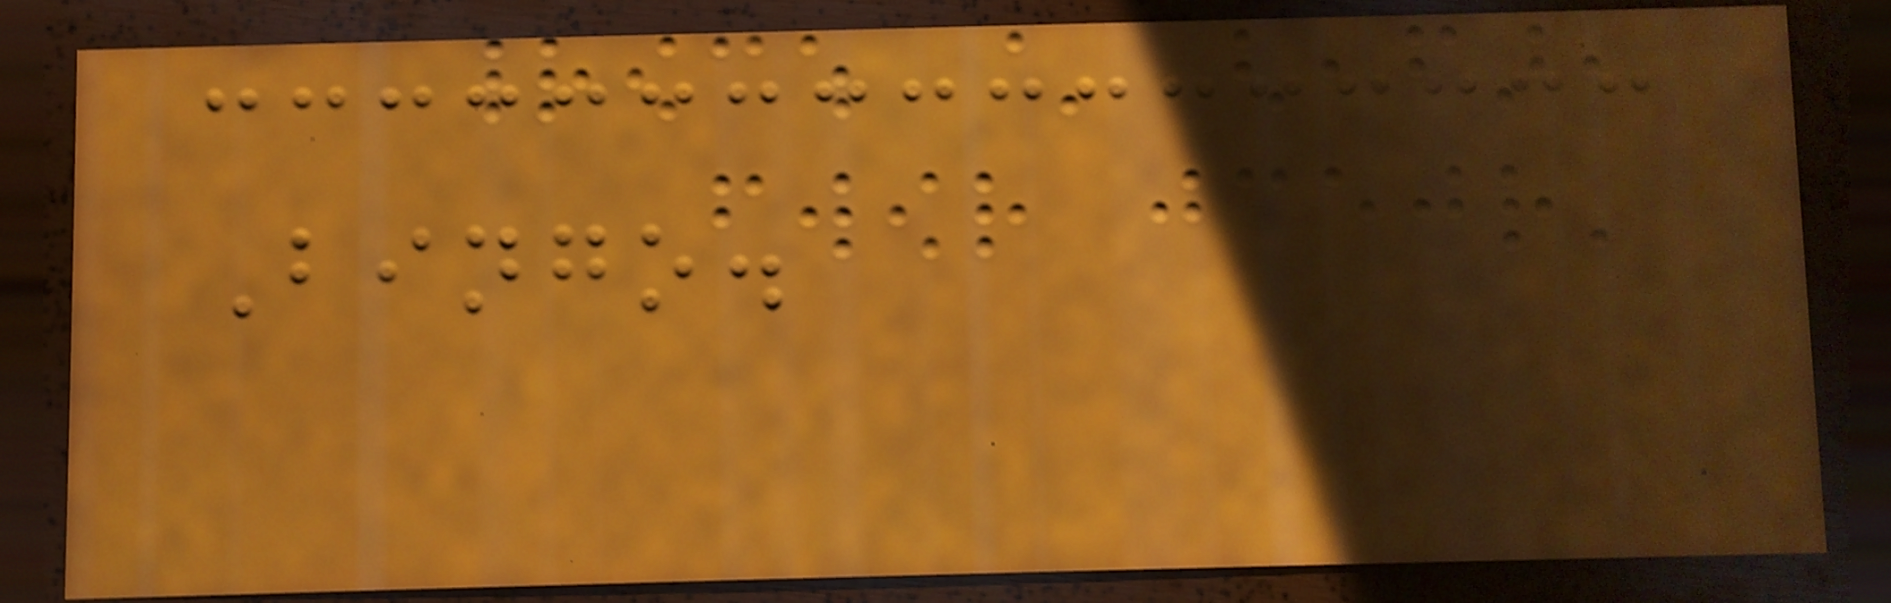Bingo.
